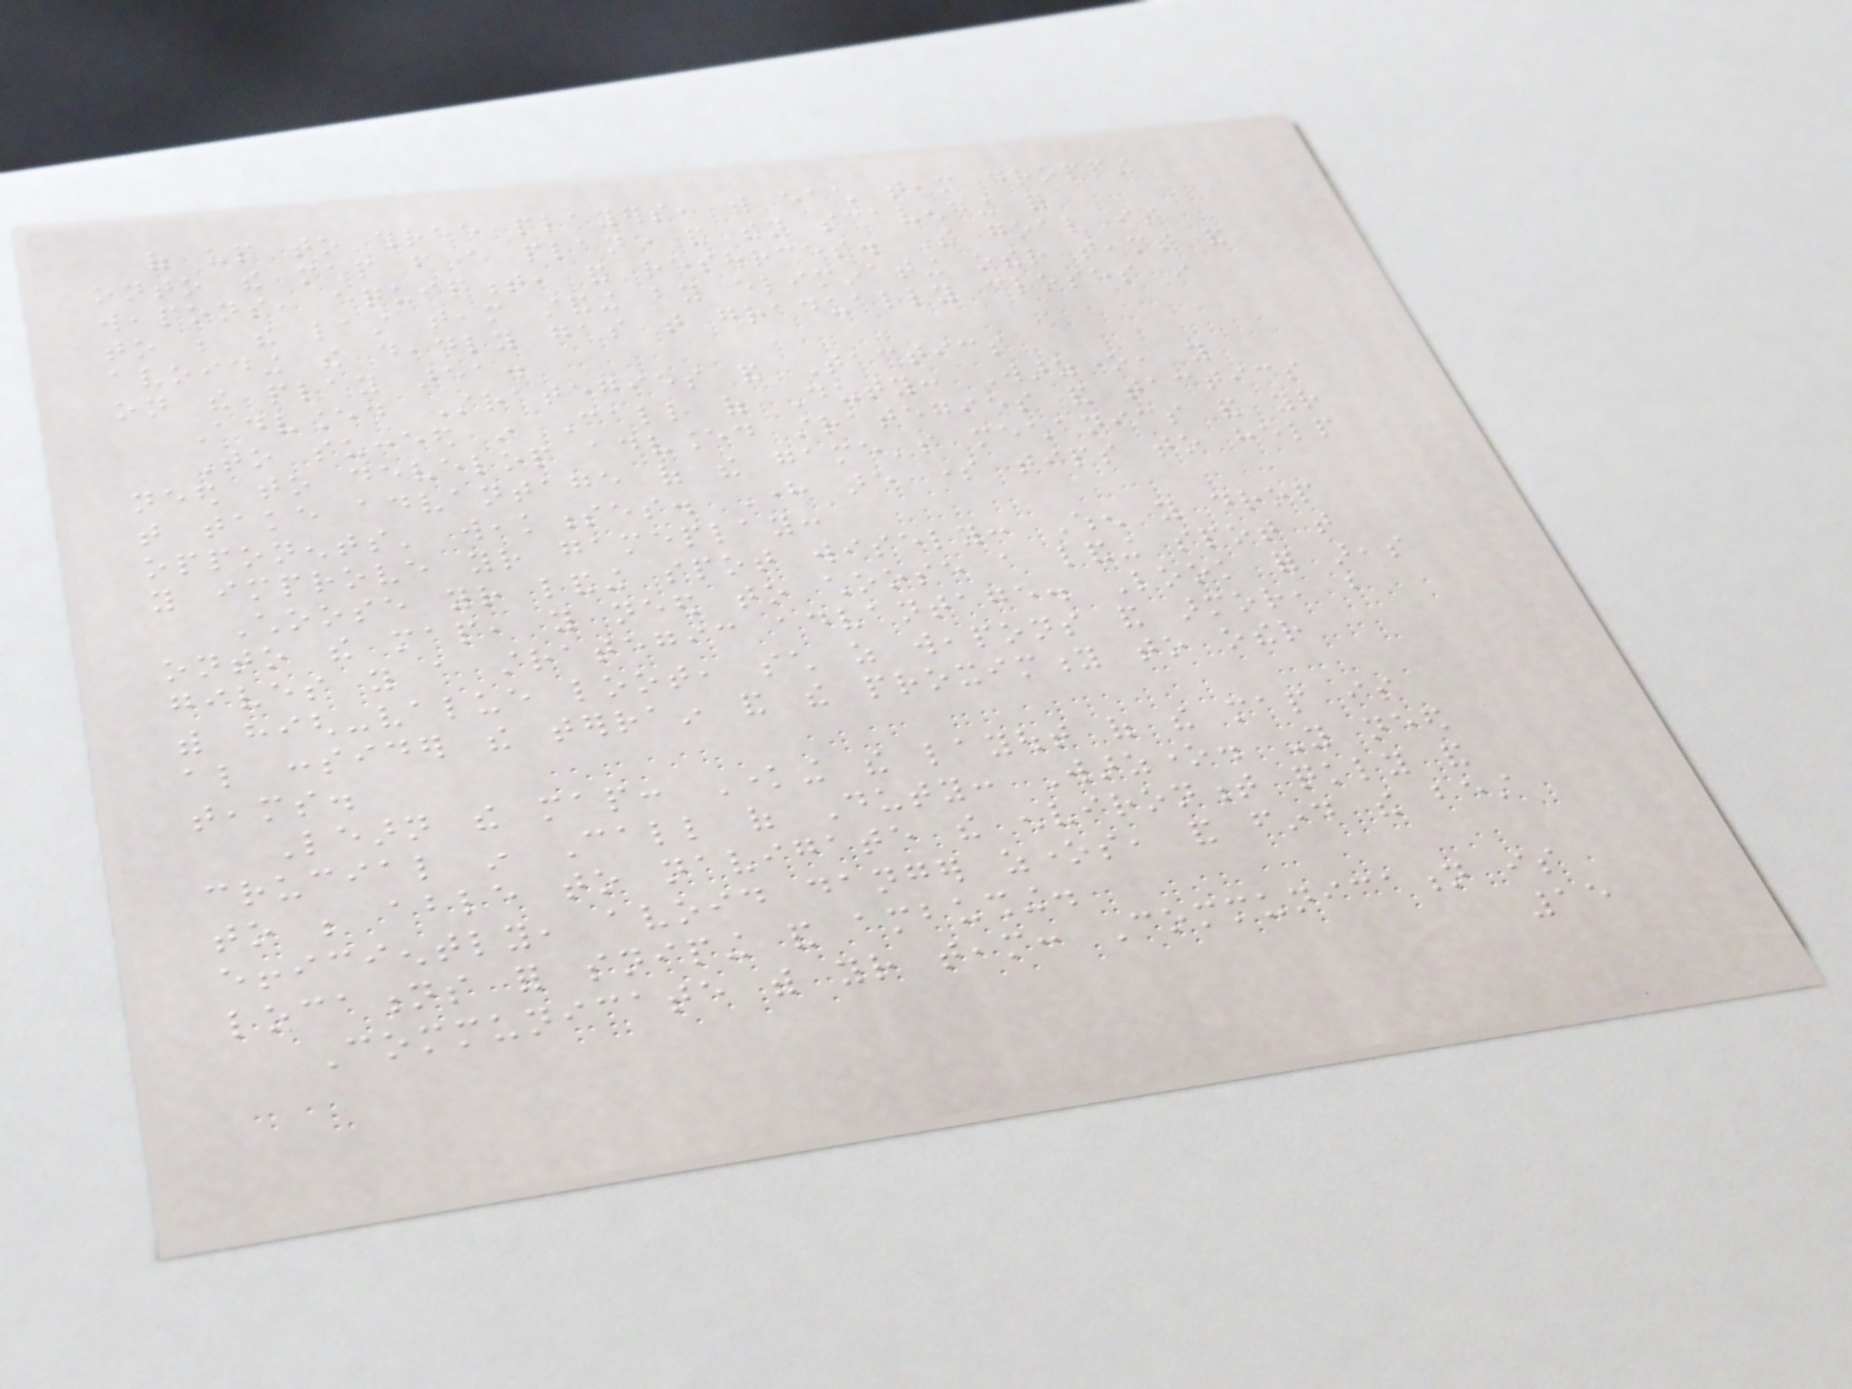of up to three players, with each team dropping
onto the map from a plane and then scavenging for
weapons, equipment, and resources. The goal is
to be the last team standing by eliminating other teams and
avoiding the deadly gas that gradually closes in
on the play area.
Advanced Strategies and Tactics
To succeed in Call of Duty: Warzone, you
need to develop advanced strategies and tactics
that take advantage of the game's mechanics and your
opponents' weaknesses. Here are some tips to help
you improve your gameplay:
Choose your landing spot wisely: When you drop
onto the map, you need to choose a landing spot that
gives you a strategic advantage. Look for areas
with high-value loot, such as weapons and armor, but
also consider the terrain and the proximity to other
teams.
Learn the map: Knowing the layout of the map is
crucial in Call of Duty: Warzone. You need
to be able to navigate the environment quickly and
efficiently, avoid danger zones, and find the best
locations for sniping and ambushing.
Communicate with your team: Communication is
15
